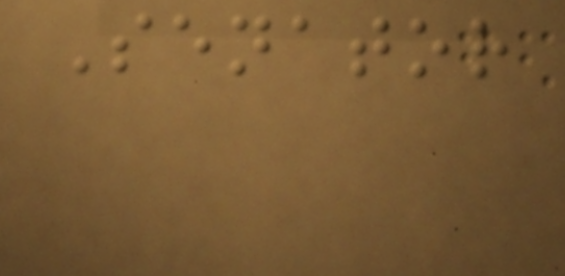Senator
